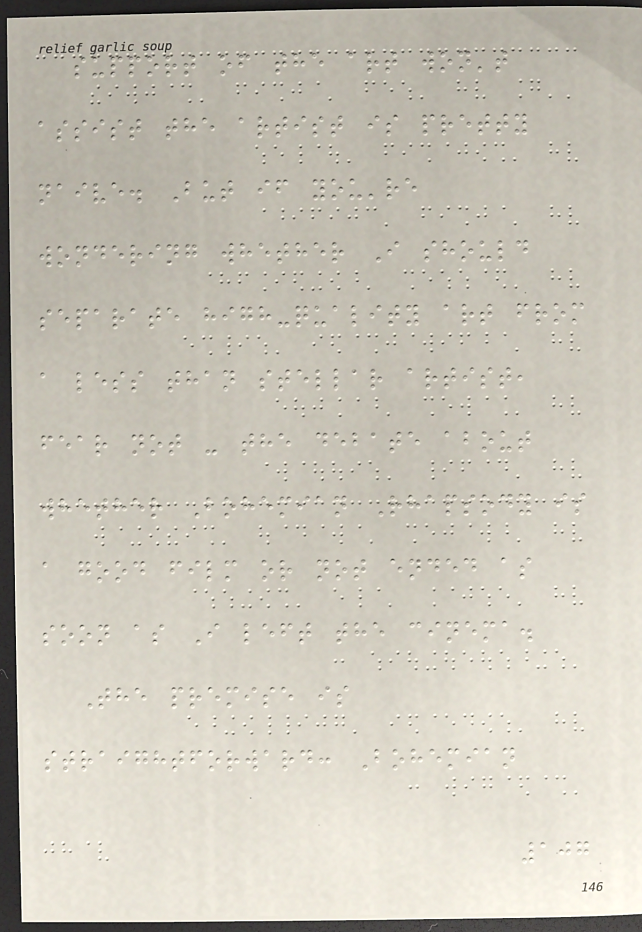support of the art won't
assist the artist is pretty
naive. But if you're
wondering whether I should
separate high-quality art from
a less than stellar artist,
fear not - the debate about
whether Bohemian Rhapsody is
a good film or not ended as
soon as I left the cinema.
The premise is
straightforward: Bohemian
107
